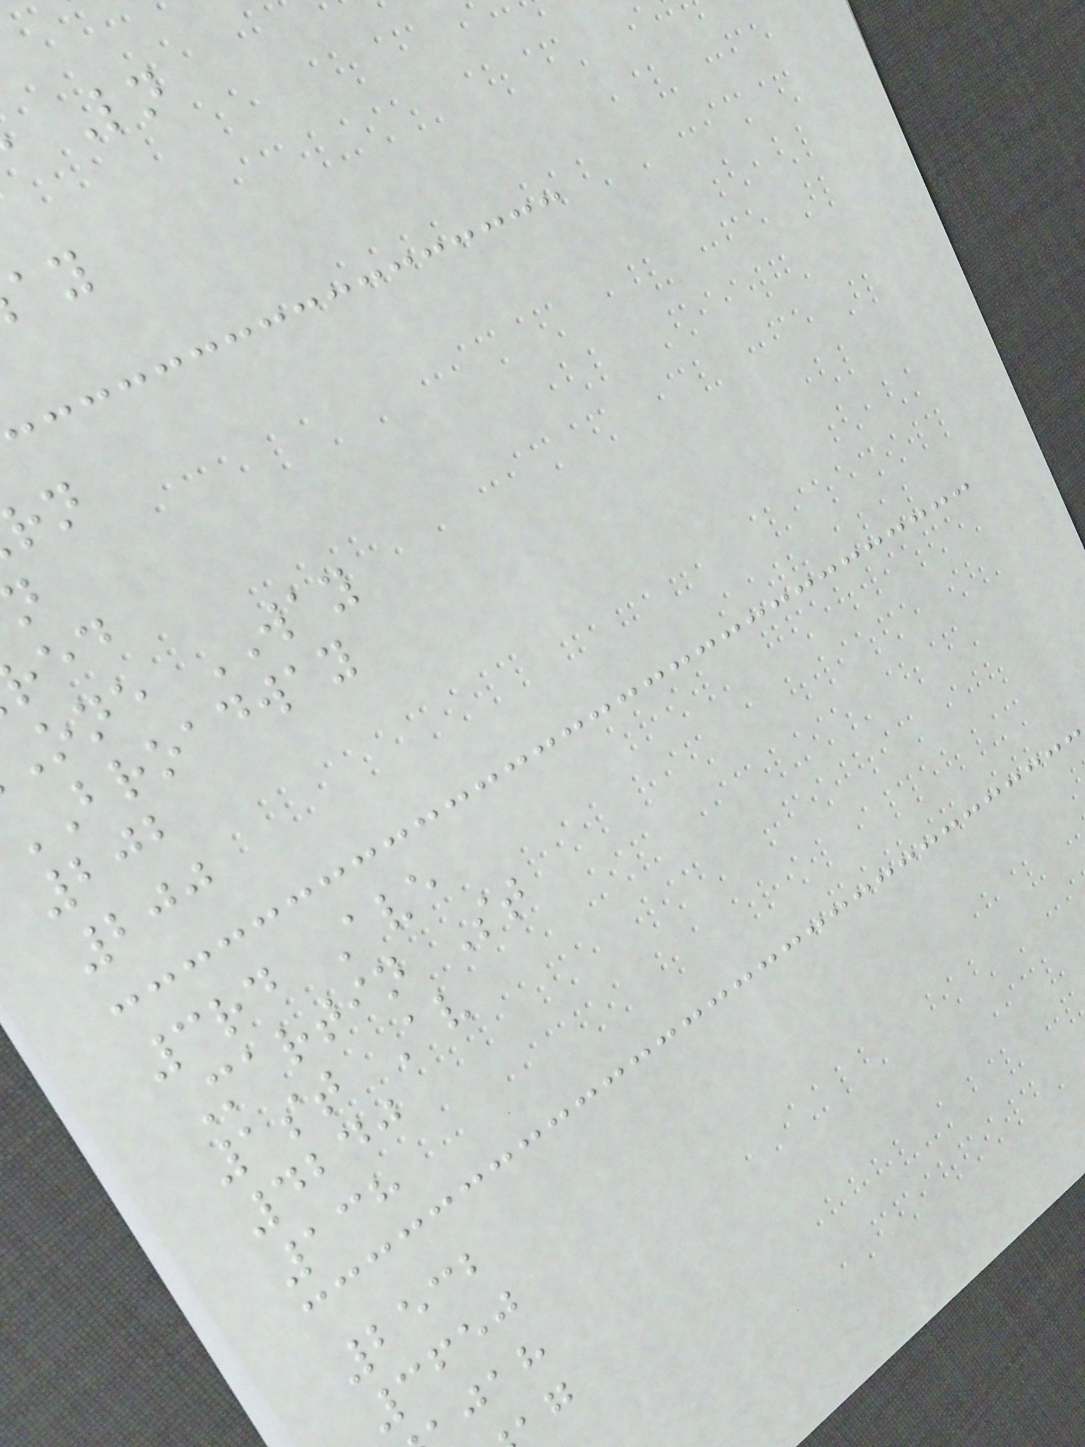one WAY
broadway
202
200
3rd Ave
Martin St
1st Av
4240
138
2532
3650
